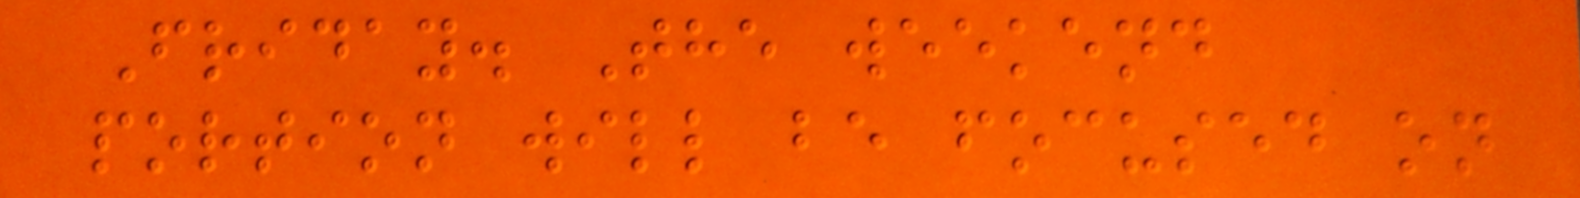Friday. The weekend
portion will be focused on
